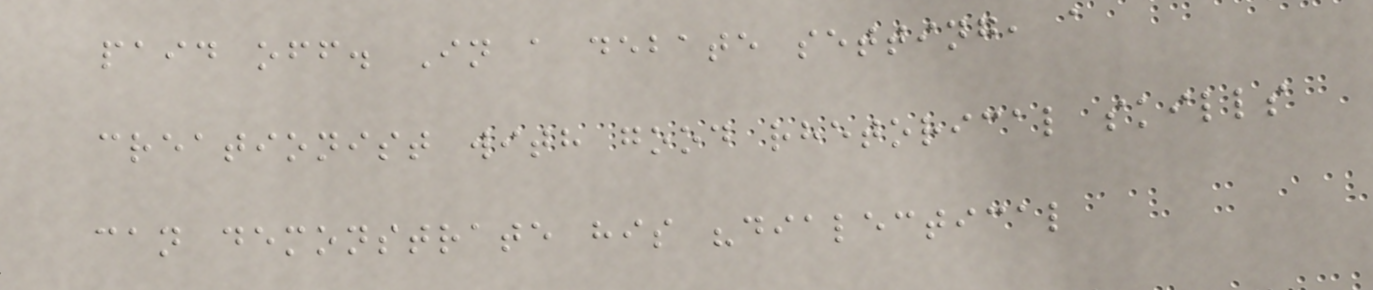paid off. In a debate setting, a
creationist with good rhetorical skills
can demonstrate his "dialectical
